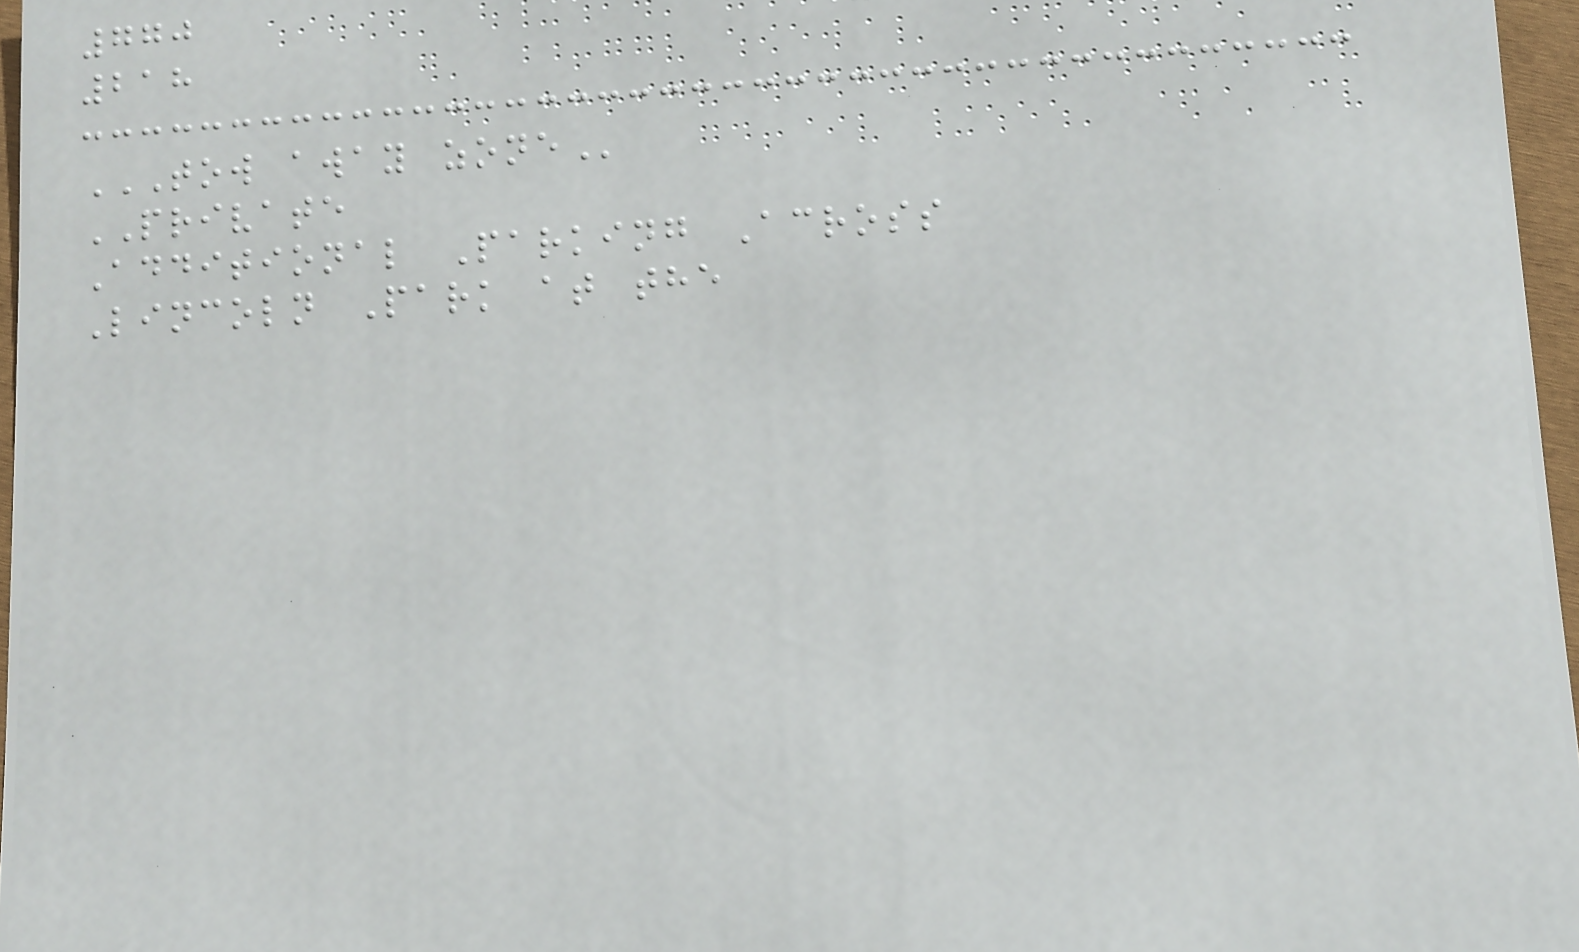770
218
TOW AWAY ZONE
PRIVATE
Additional Parking Across
Lincoln Park at the
